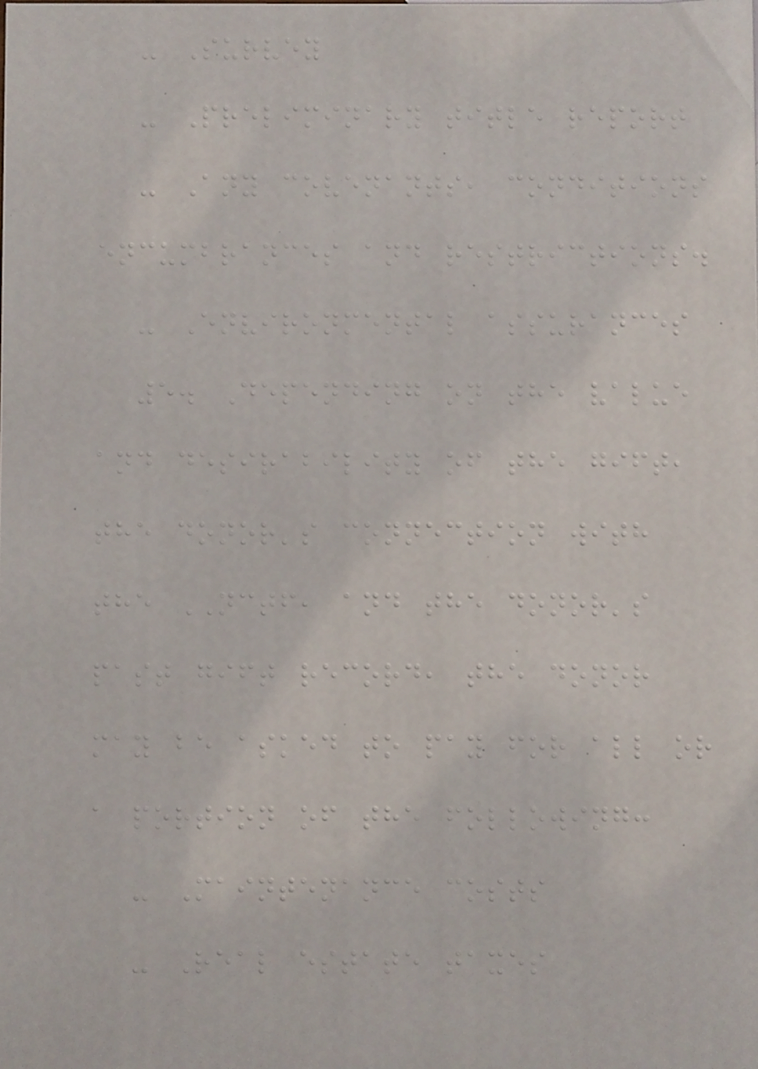- Survey
- Preliminary title report
- Any covenants, conditions
encumbrances and restrictions.
- Environmental assurances
5. Depending on the value
and desirability of the gift,
the donor's connection with
the NCTF, and the donor's
past gift record, the donor
may be asked to pay for all or
a portion of the following:
- Maintenance costs
- Real estate taxes
